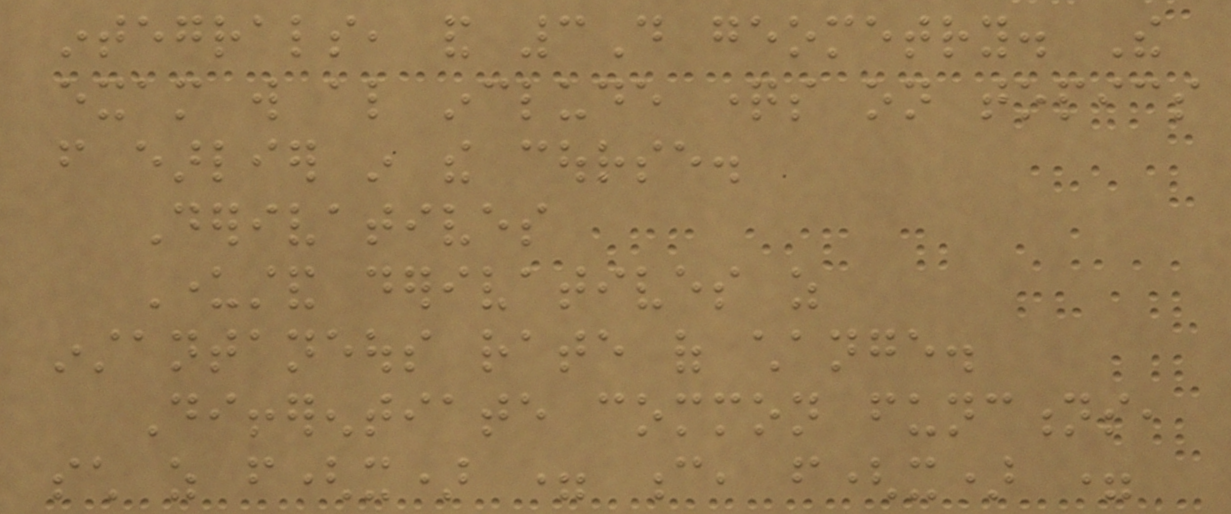integrals, and 3D geometry. The
exam will also include questions on topics
from earlier in the course.
Derivatives
Understand derivatives as
instantaneous rate of change.
Differentiate common functions,
such as f(x) = c, f(x) =
